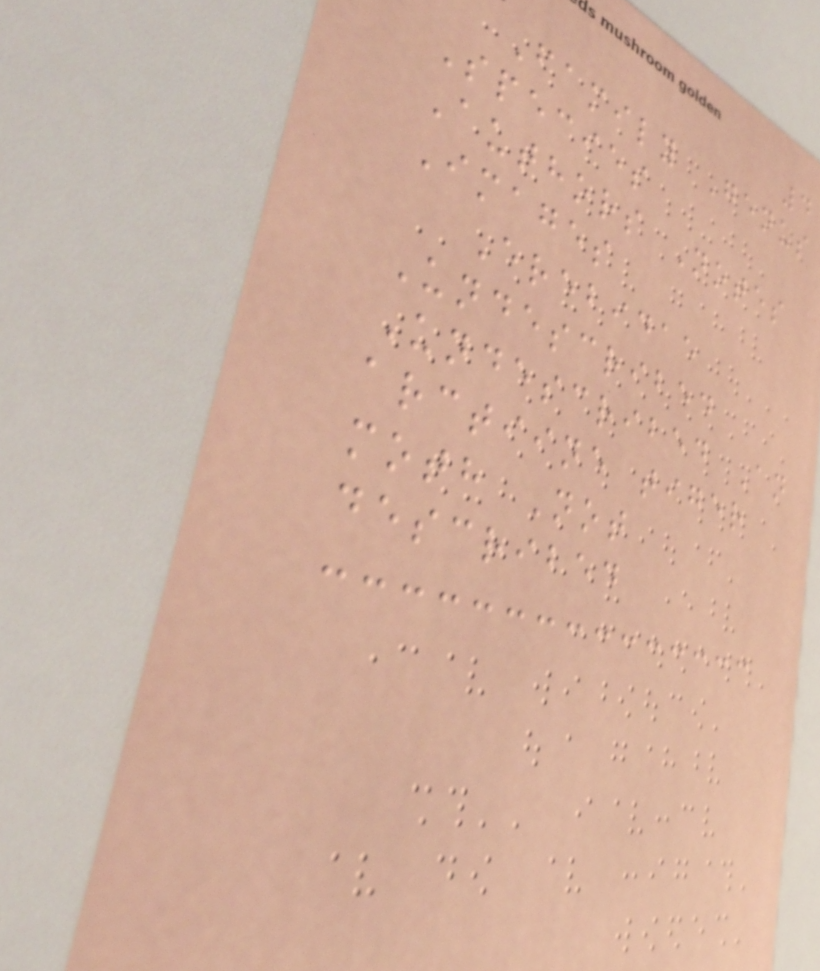4
Family Genus
Species
Authors Notes
Images
Erebidae
Undescribed
Undescribed An
arctiine tiger
moth Not
described
